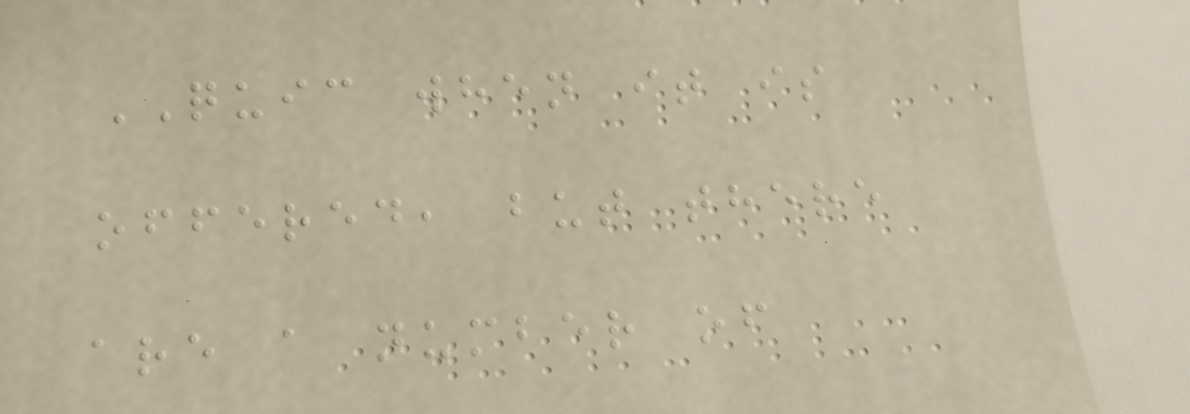QUIC when it is
offered, but there
are a number of
